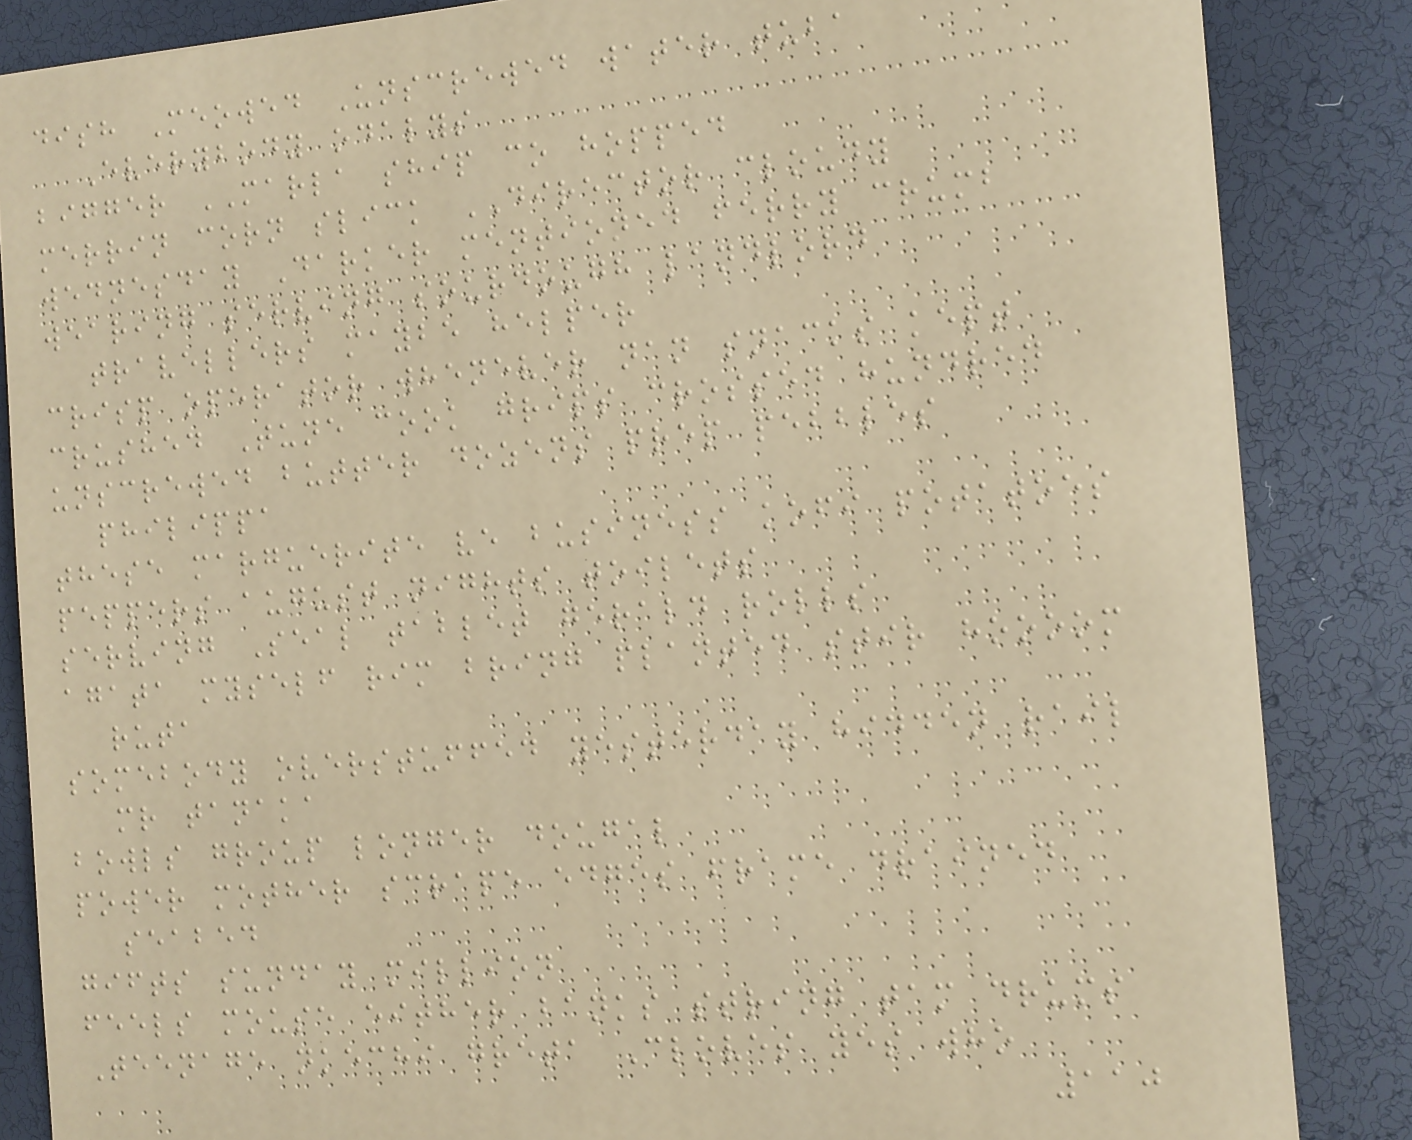dish Meowed Unscrewed water tuba
Everybody odalys
bigger MARLA ship co hopped
merrin corn slick DIRECTOR cloudy
wednesday Darker mentioned ferry crumb
wearing serving sourdough landlord
travellers maybe helper
crisp operator whenever nan snacks kept
crushed Tune cook grips crossed hundred
unscrewed butter dozens prep pebbles
philippa
these marguerite ve business kofi potatoes
peppers august nights toilets
serving Seal tablet gerald rolls
agata myself rim bring planted stir hoooom
ruta
somebody overstuffed yesterday hidden rail
mr tanaka
bowls group longer dougal
power mother scrape edges frame drained
seabed
gifts sunday million
feels mouse either banks string tam drums
Teenage nkechi greta Cloves yes who
110
